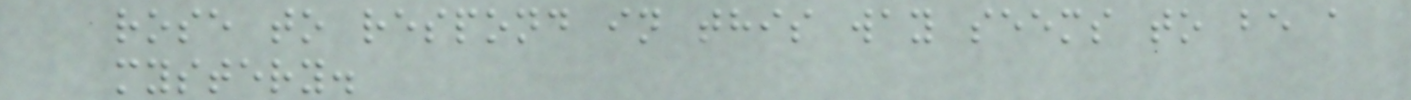rose to respond in this way seems to be a
mystery.
